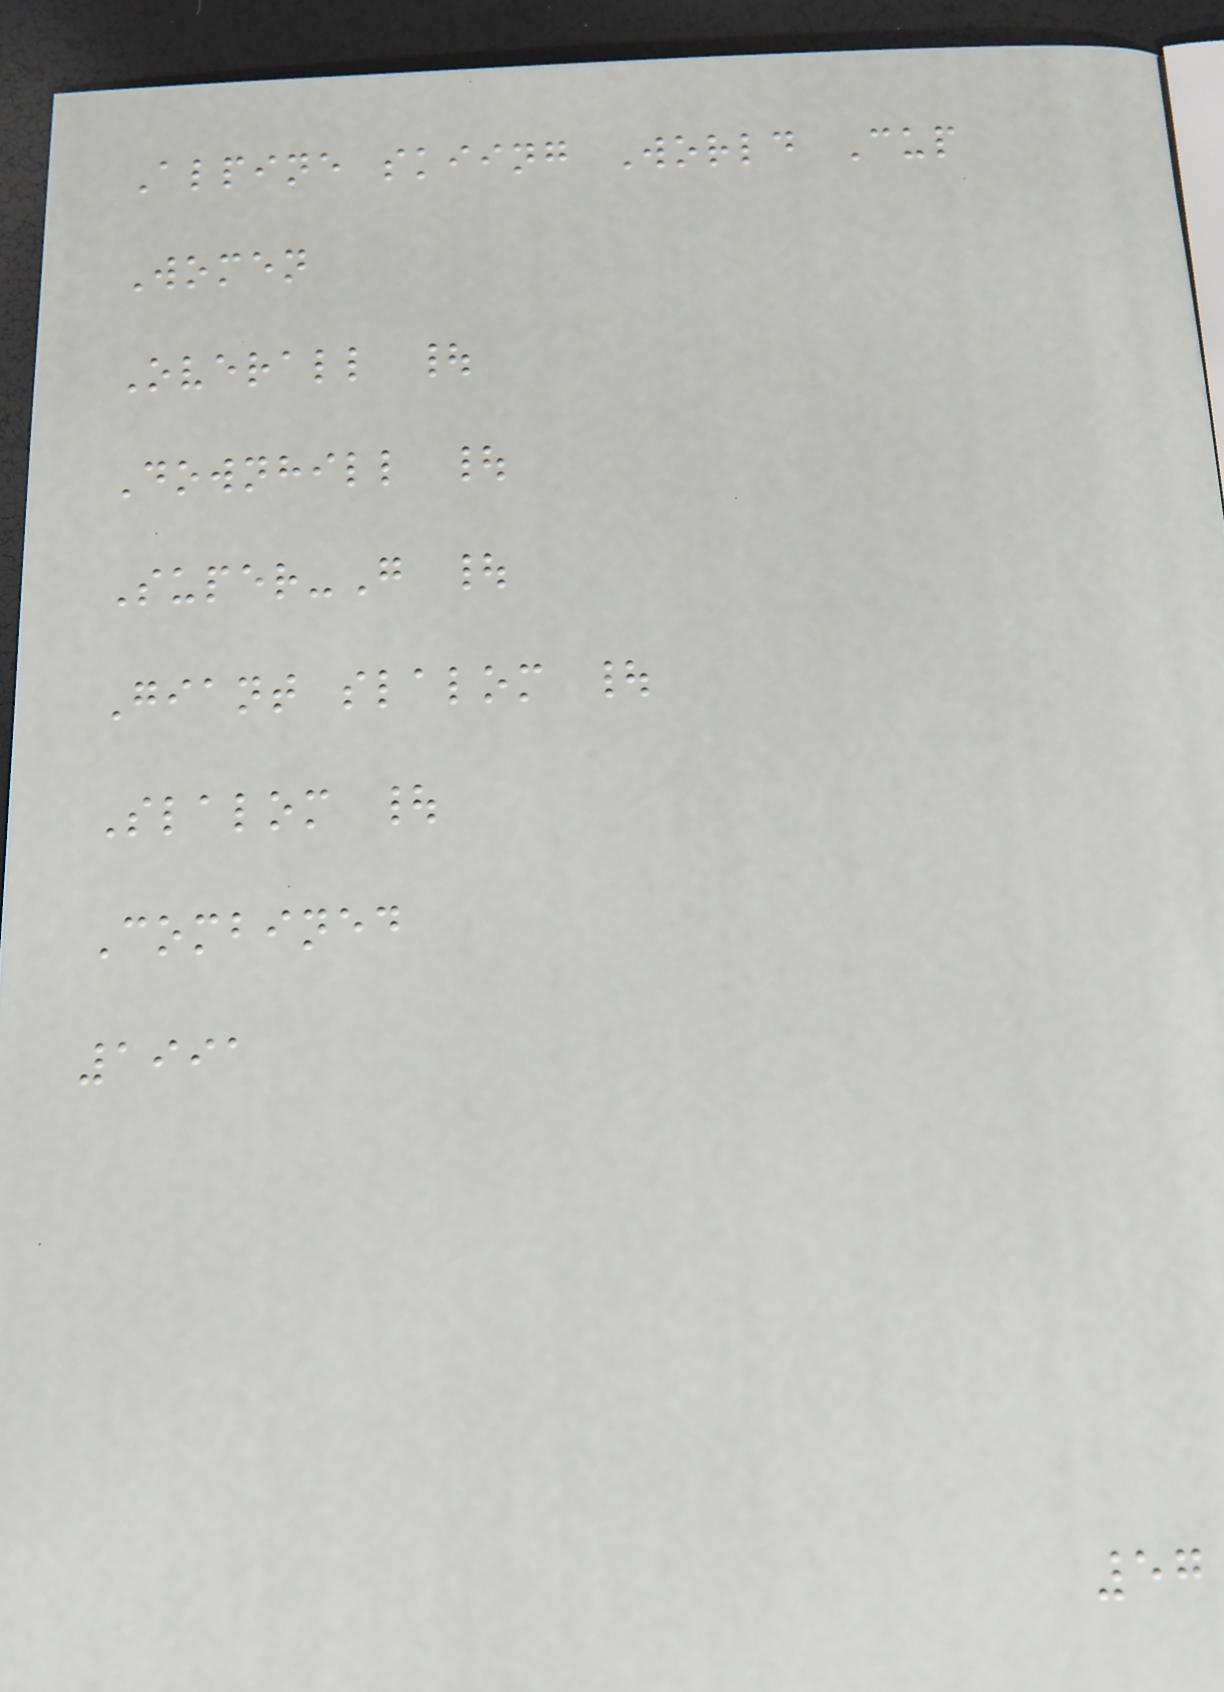Alpine skiing World Cup
Women
Overall |
Downhill |
Super-G |
Giant slalom |
Slalom |
Combined
1991
57
